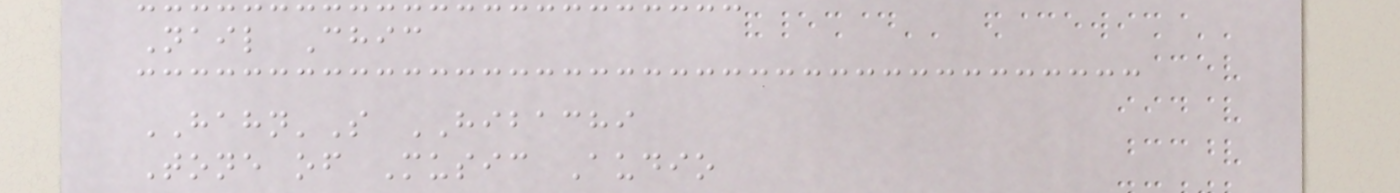Nail Chic
HAHN'S HIBACHI
Tone of Music Audio
